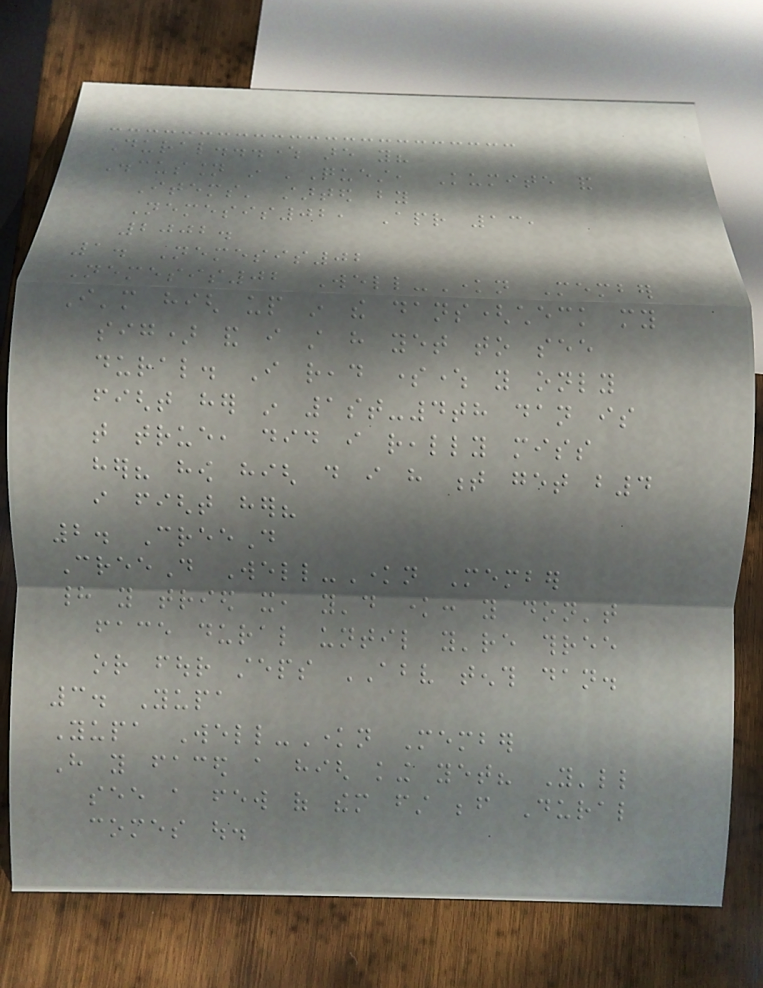Dural...where are you?
Discussion in 'Quest, Kumite and
Items' started by
Nemesis02, Apr 13,
2002.
1. Nemesis02
Nemesis02 Well-Known Member
I'm high up in the dans(check my
sig) and i still have yet to see
dural. I read somewhere you only
fight her in 1st-4th dan is
that true, did i really miss
her? how high do i have t get b4
i fight her?
2. CreeD
CreeD Well-Known Member
had you tried it, you'd know: you don't
face dural until you're three
or four steps ABOVE tenth dan.
3. Yupa
Yupa Well-Known Member
Have you faced a high king yet? You'll
see a few of them first before Dural
comes out.
